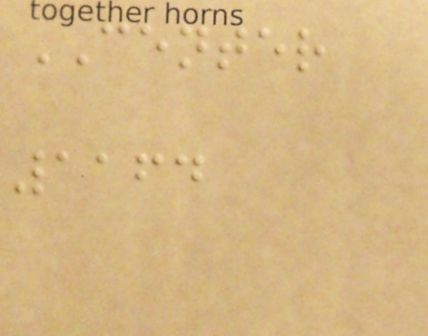CENTER
1164
